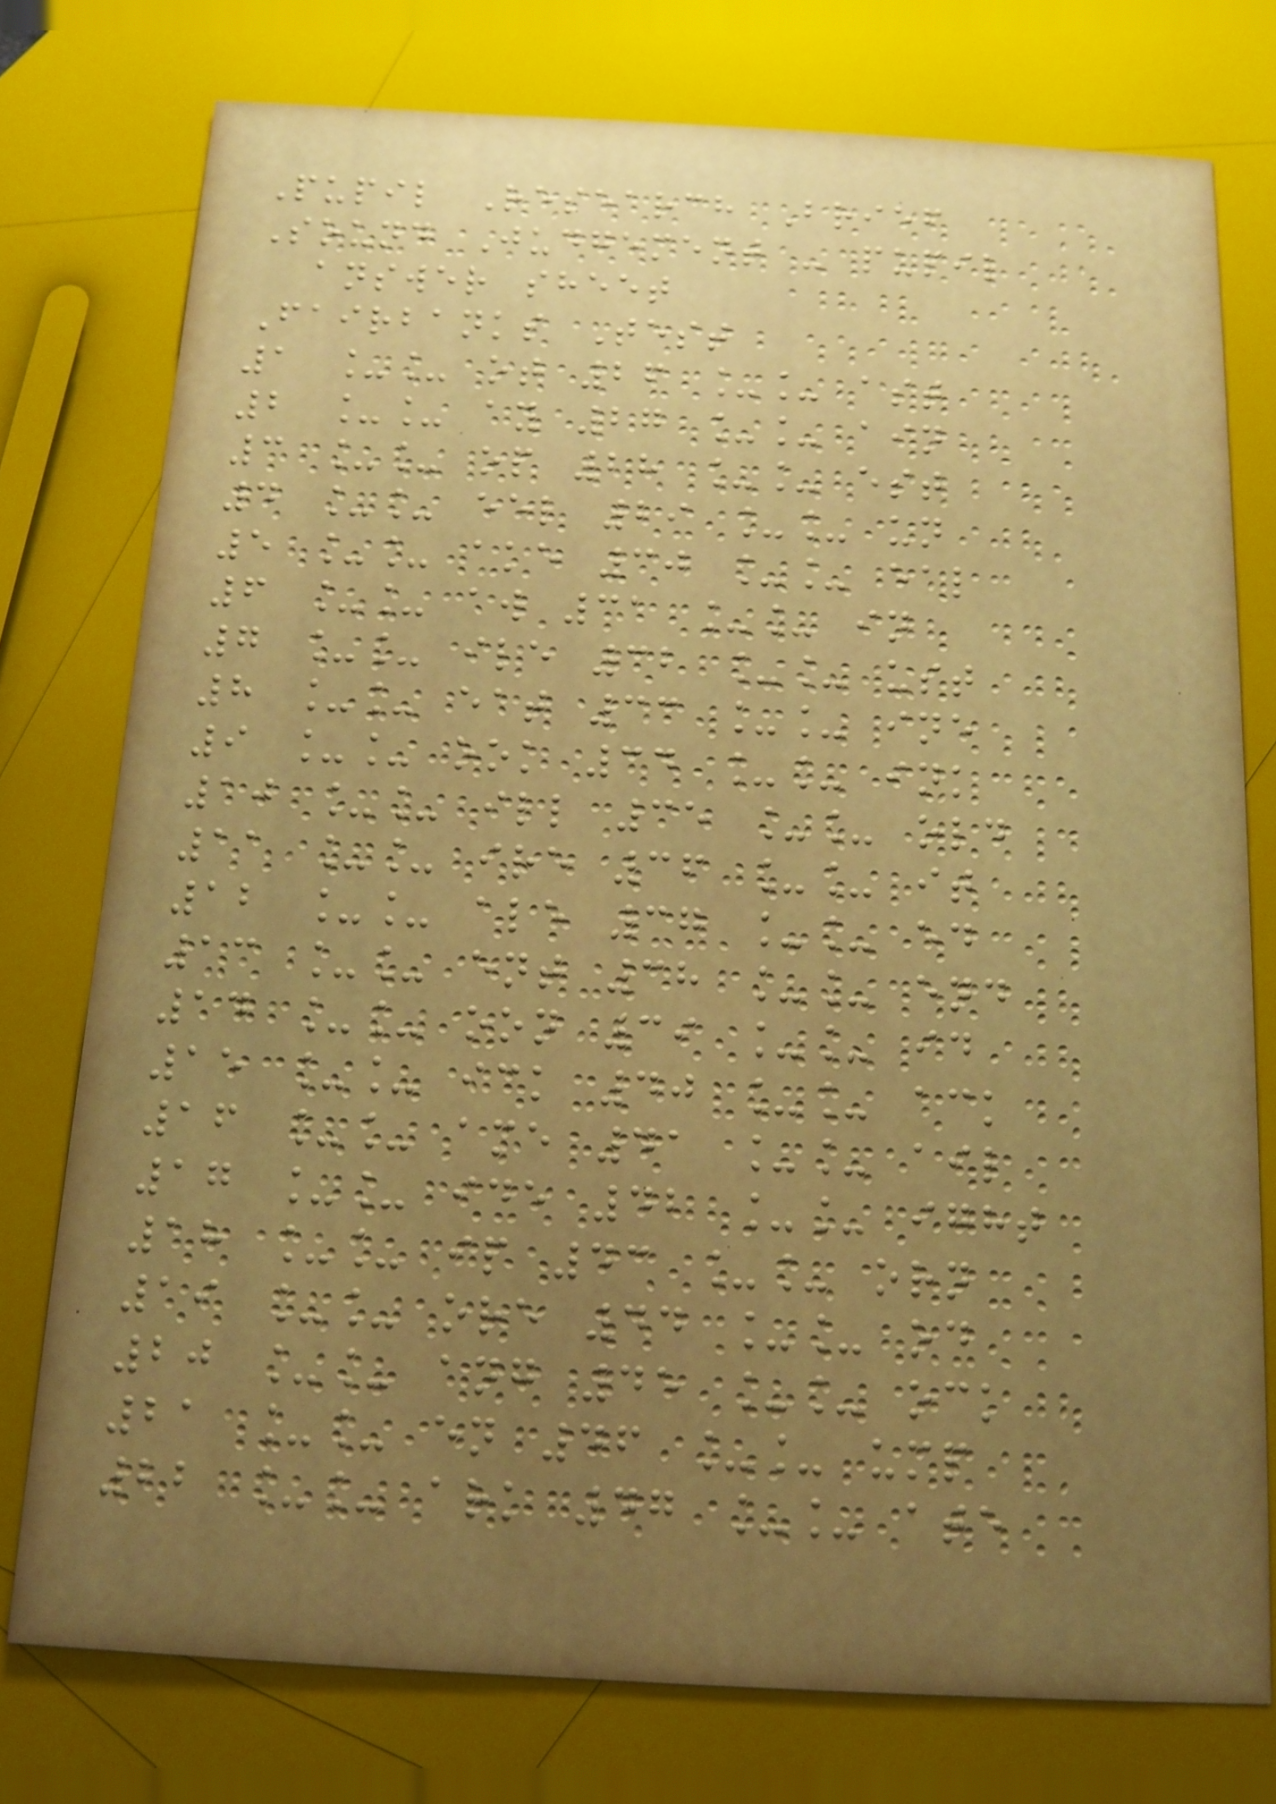Pupil Research Brief
Sound Judgement - pupil
answer sheet
Fairbanks Test
1 __ ot 26 __ ast
2 __ ay 27 __ ain
3 __ op 28 __ est
4 __ eel 29 __ un
5 __ ake 30 __ eal
6 __ aw 31 __ in
7 __ ile 32 __ ust
8 __ eat 33 __ ine
9 __ ook 34 __ ink
10 __ ill 35 __ old
11 __ ire 36 __ it
12 __ ale 37 __ ed
13 __ ent 38 __ end
14 __ oon 39 __ id
15 __ ick 40 __ ack
16 __ ame 41 __ ail
17 __ ide 42 __ ight
18 __ ip 43 __ orn
19 __ ore 44 __ od
20 __ ang 45 __ ock
21 __ en 46 __ ump
22 __ ark 47 __ ate
